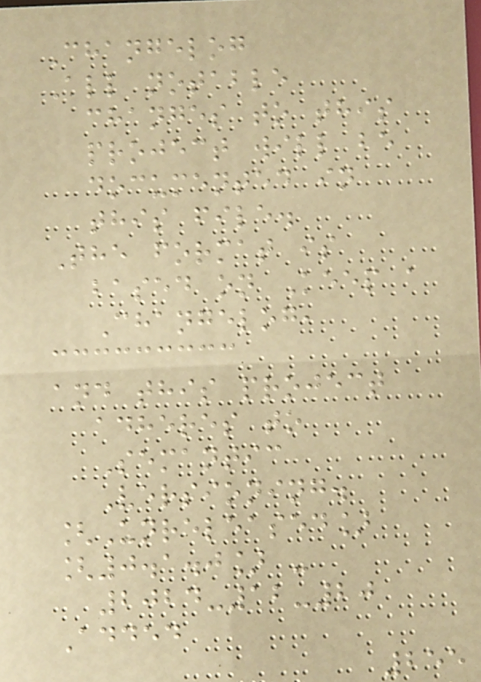Changelog
All notable
changes to this
project will be
documented in
this file.
The format is
based on Keep a
Changelog,
and this project
adheres to
Semantic
Versioning.
[Unreleased]
[0.1.0] -
2024-12-20
Added
255
